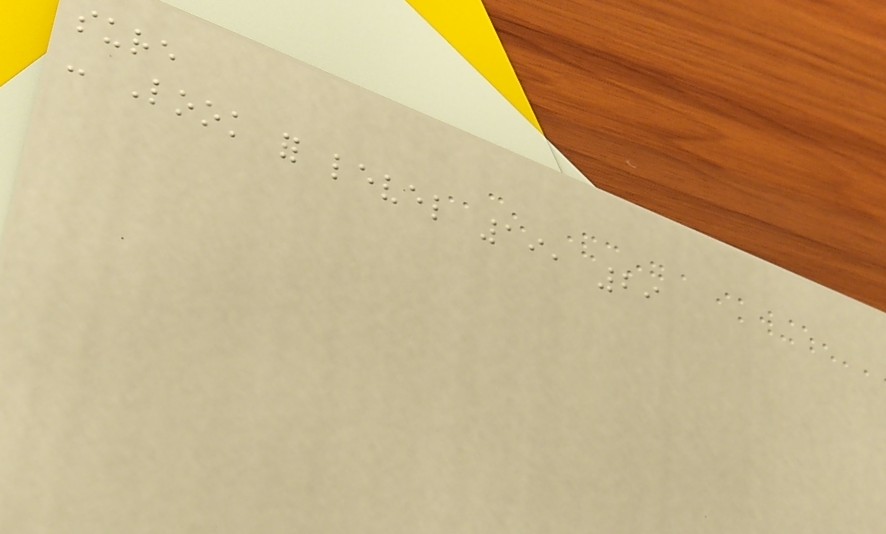sure
- Look for level 19, 29
